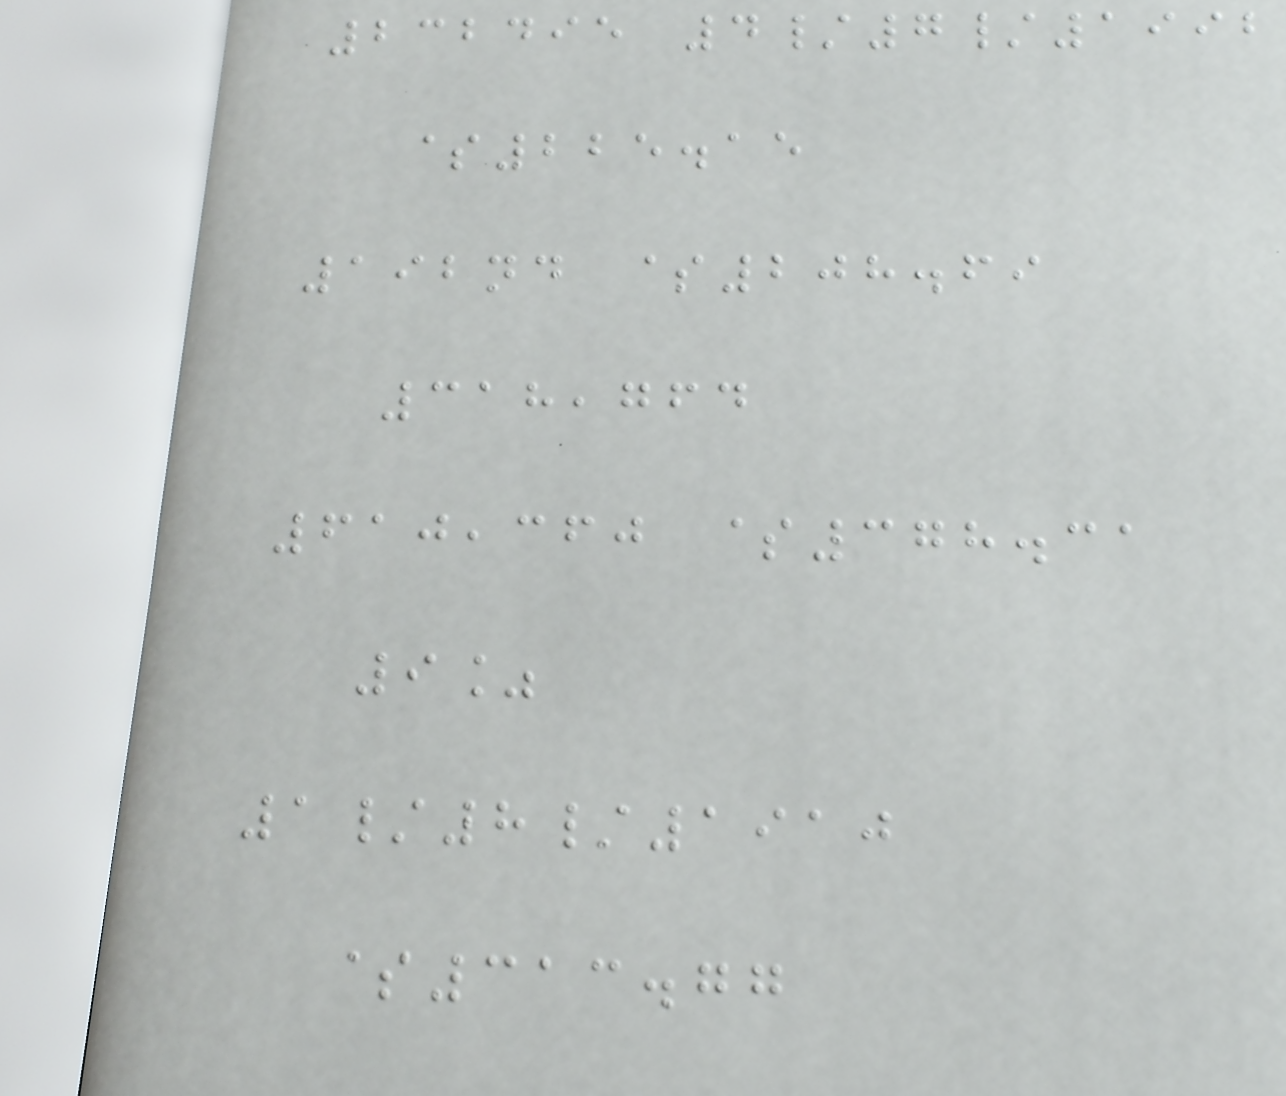232495 4/7/1992
$225.15
192nd $208.69
318,764
610,360 $378.31
9%
1/8/1910
$313.77
